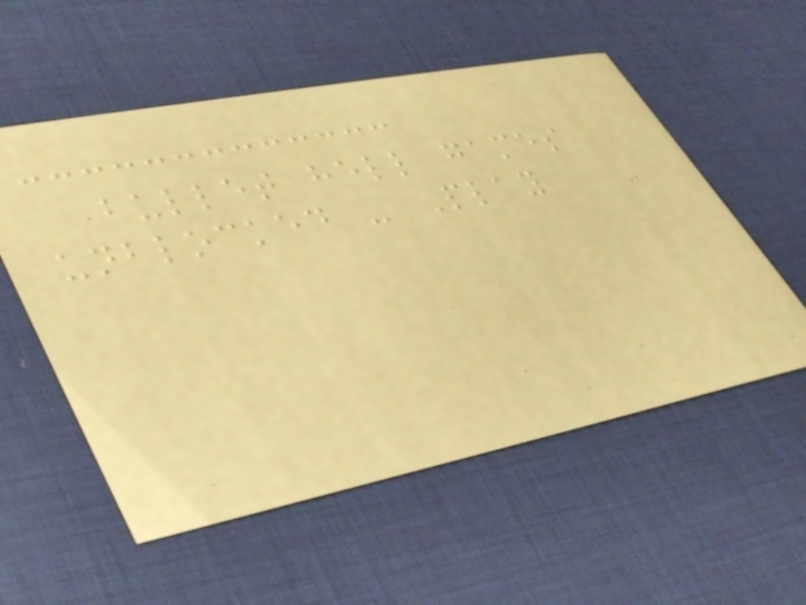bullet hell games
unblocked - Play
